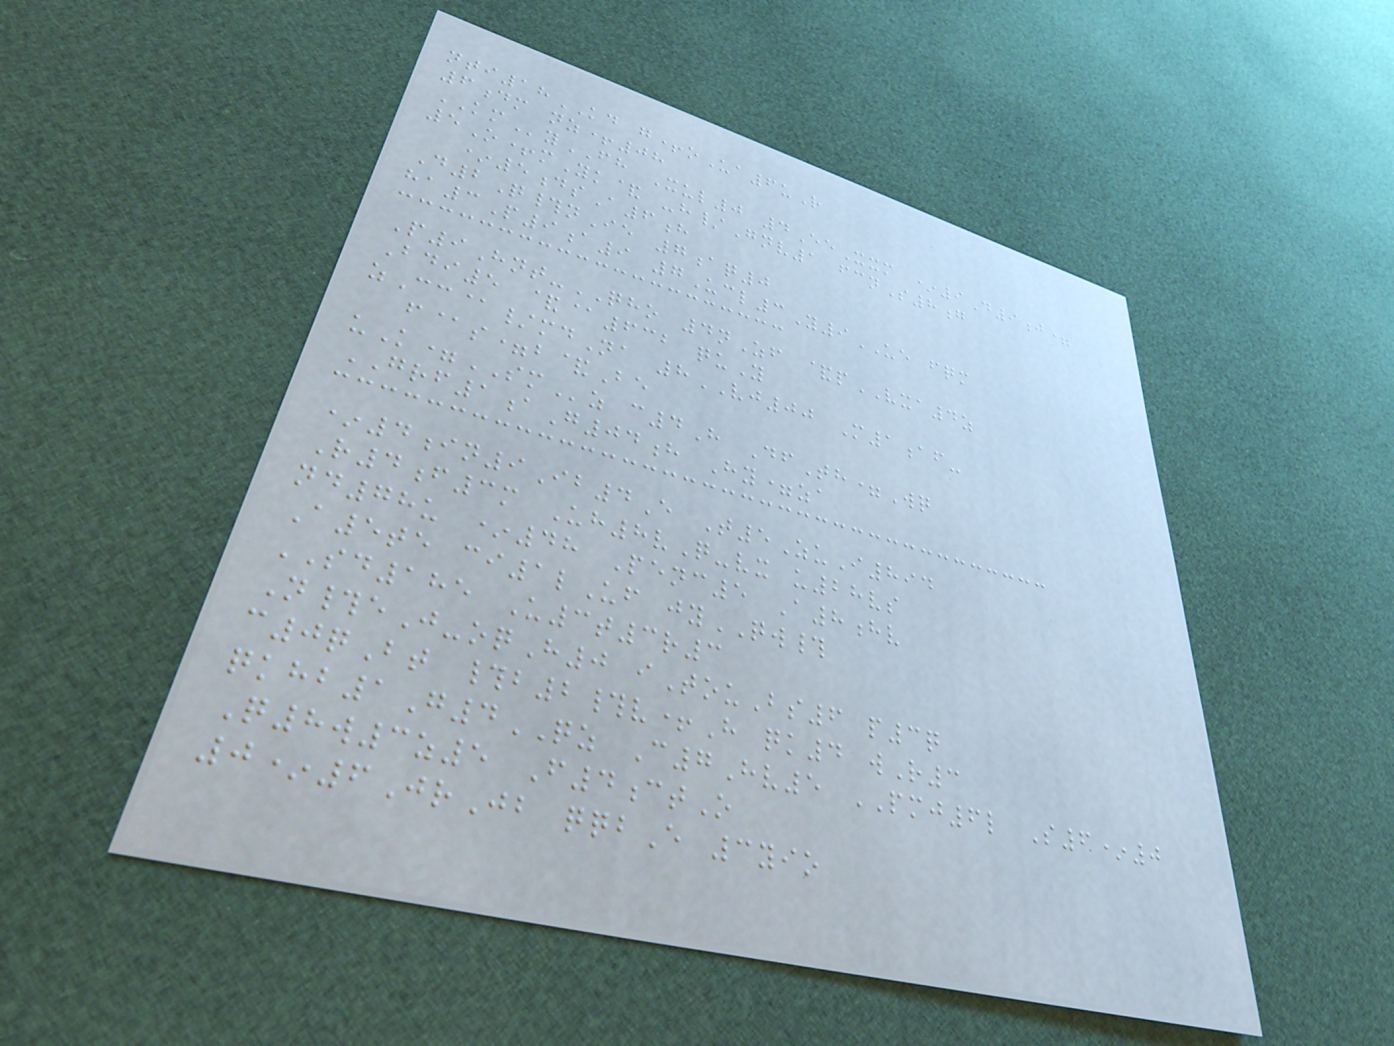nti18KD g+oUa6uR
6dm nz+08
KMyFH Xul0 4EeXxm *9D9j=
5O+mYk& -h/Gnv1 fcnS8g
*5dsA6h
D2Q#nIe 7aq0
ha3P9a9 7Ucl3Y9UE fqm
P9Hnt-QHO 4nZf &pVXA4z
Bdi5 &@632 quY
zCc@/mdNa 8VJ00 M1af-
f@s=b&Be
uK=SMz c4H DfTh=Wq
GRF1aG04h Hy=za
*4in9Ib4E T5ZuI894
R4f3m Uh8vQ-vx u28vs
nd78u *48 Penc5 A8hv
A5te ci1lUf jyQW#
SD185 U3t3r3
N#eJ-oqH0 iTouBs6 p3q
c0qBt #b2#v+H qk4 wR3
qkhb1G4QZ C7Hv5 PMJ6l S6*0
Q8w3z5 F4ctO
0*6JrJb qqbE 3yio
